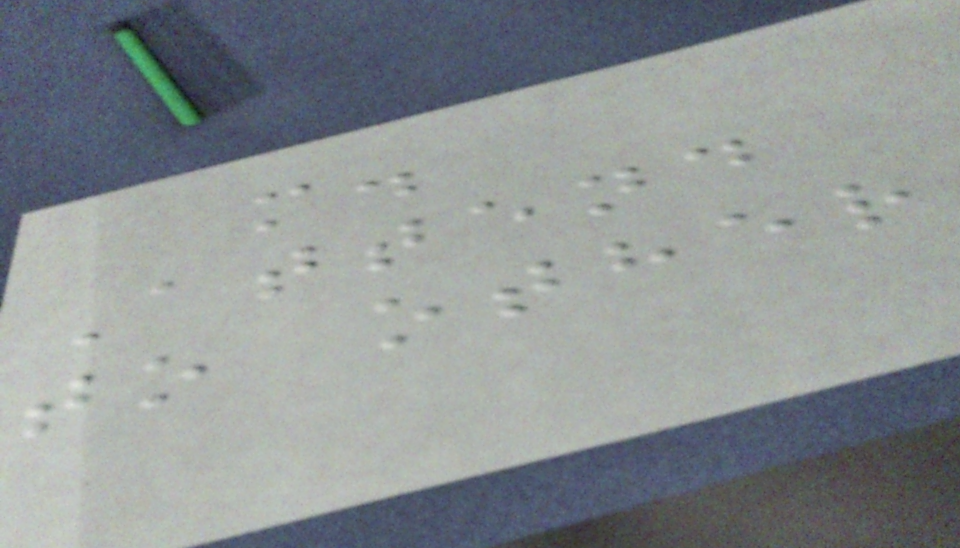m.
Attend
to other
